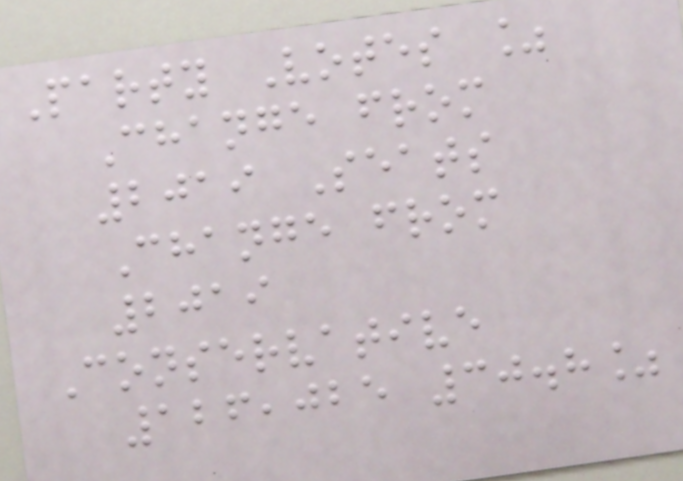Party Votes %
Change from
2019 Seats
Change from
2019
Conservative
126,025 30.8%
